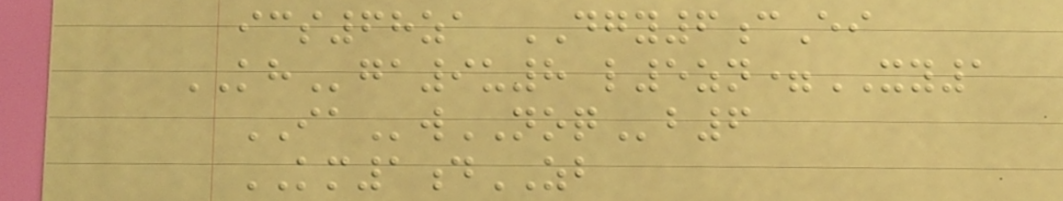ics68za DGY6cEi
KHga9u8 l5zn=XY1
IAwNOQb6
KM1dZB
